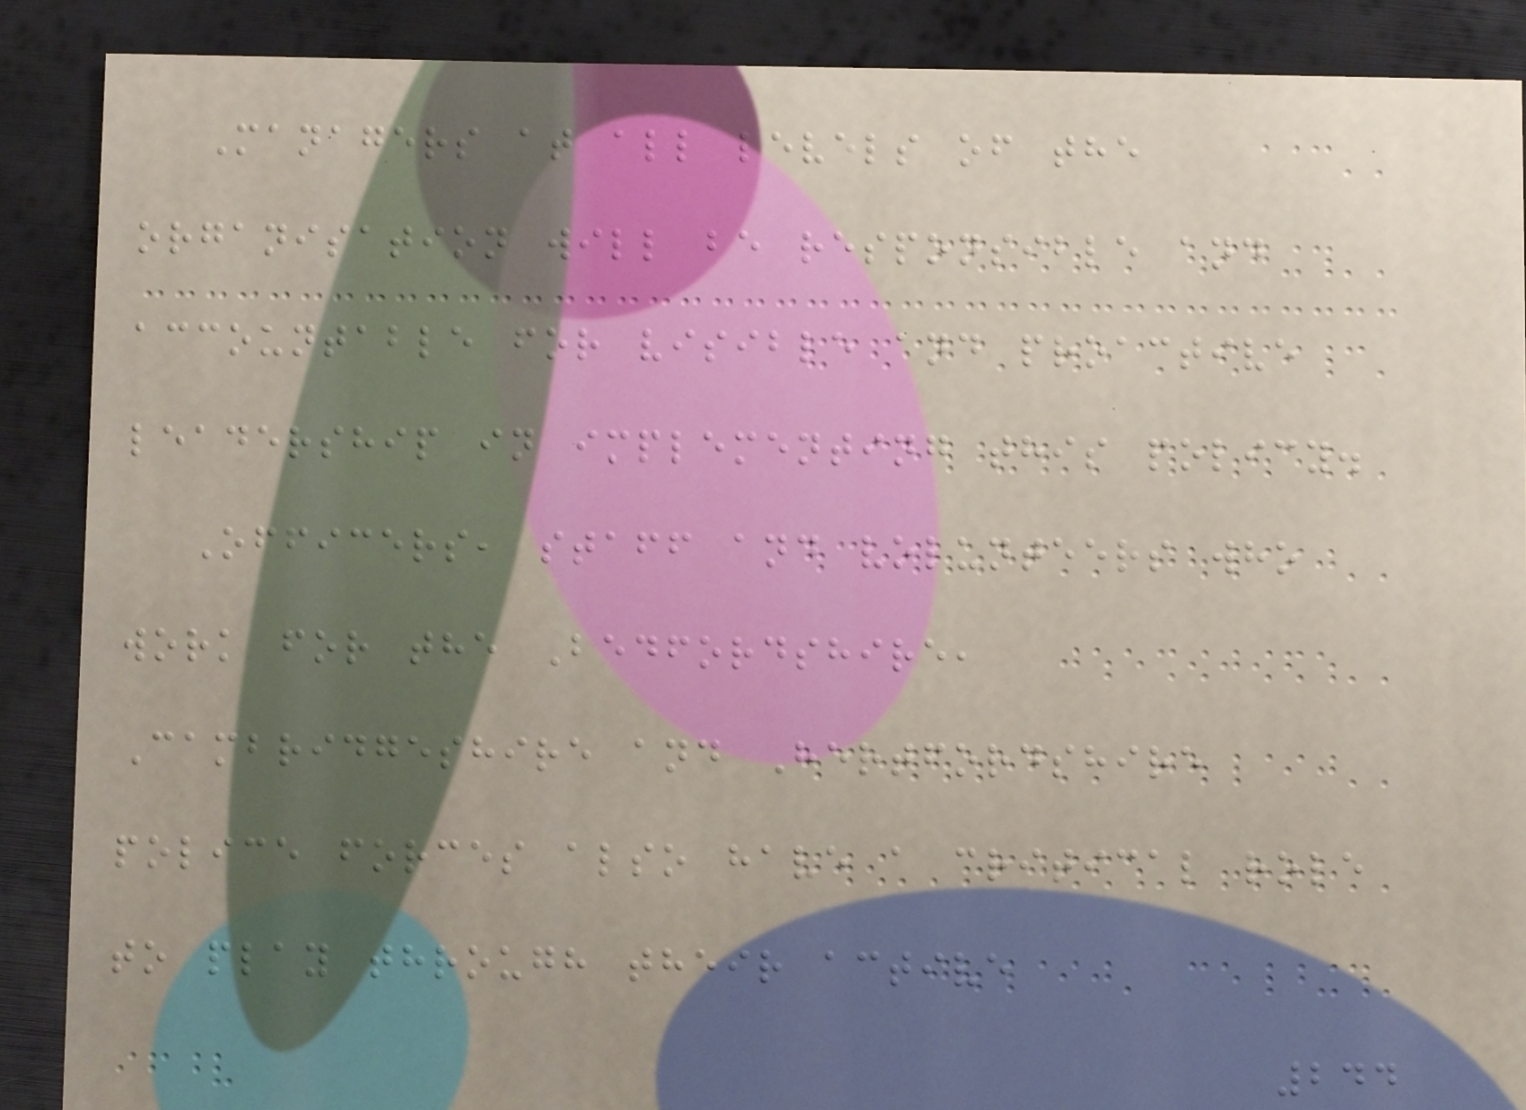Managers at all levels of the
organisation will be responsible and
accountable for visible and proactive
leadership in implementing this policy.
Officers, staff and volunteers who
work for the Bedfordshire,
Cambridgeshire and Hertfordshire
police forces also have a critical role
to play through their active
244
